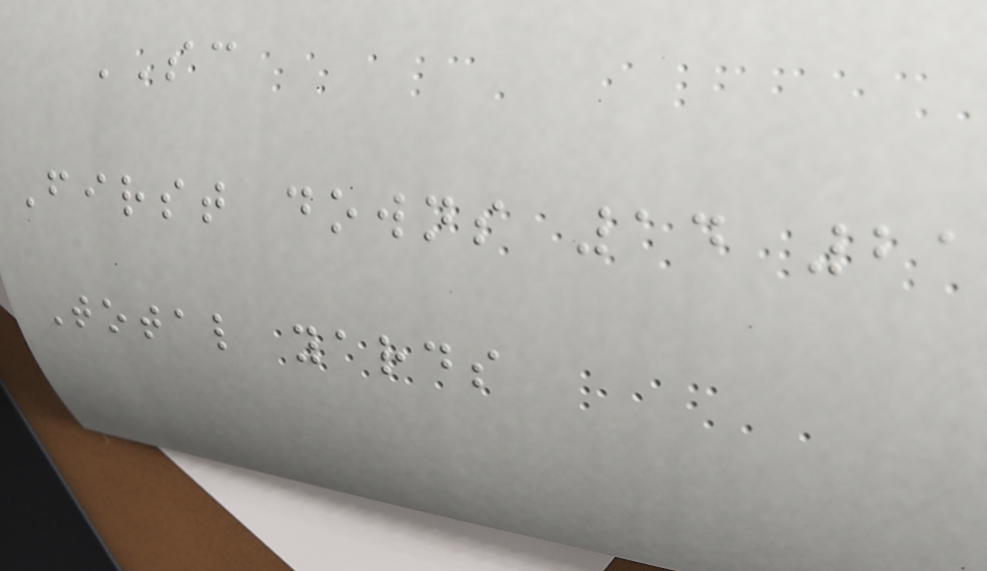SC
First downs 14 21
Total yards
